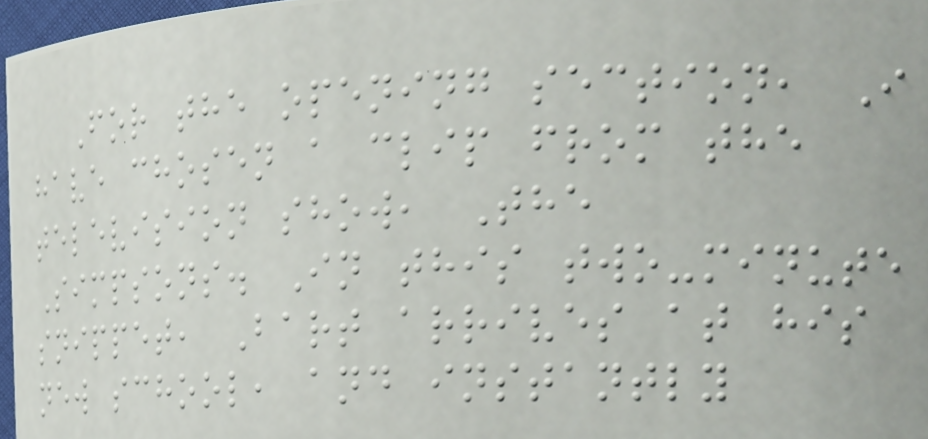For the opening section, I
have chosen a clip from the
television show, The
Simpsons. In this two-minute
snippet, Bart arrives at his
new school, and instantly
